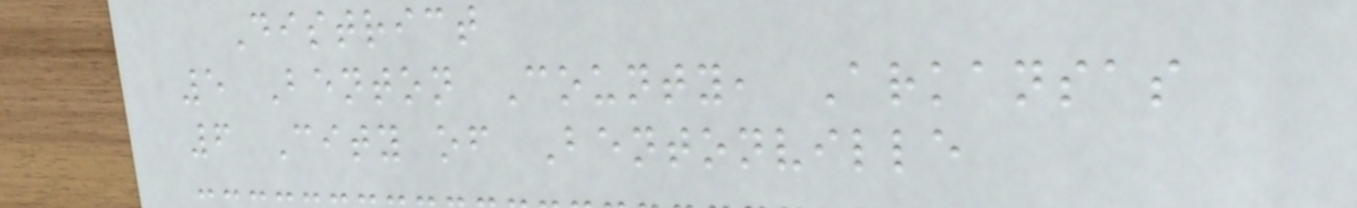District
5 Benton County, Arkansas
6 City of Bentonville
